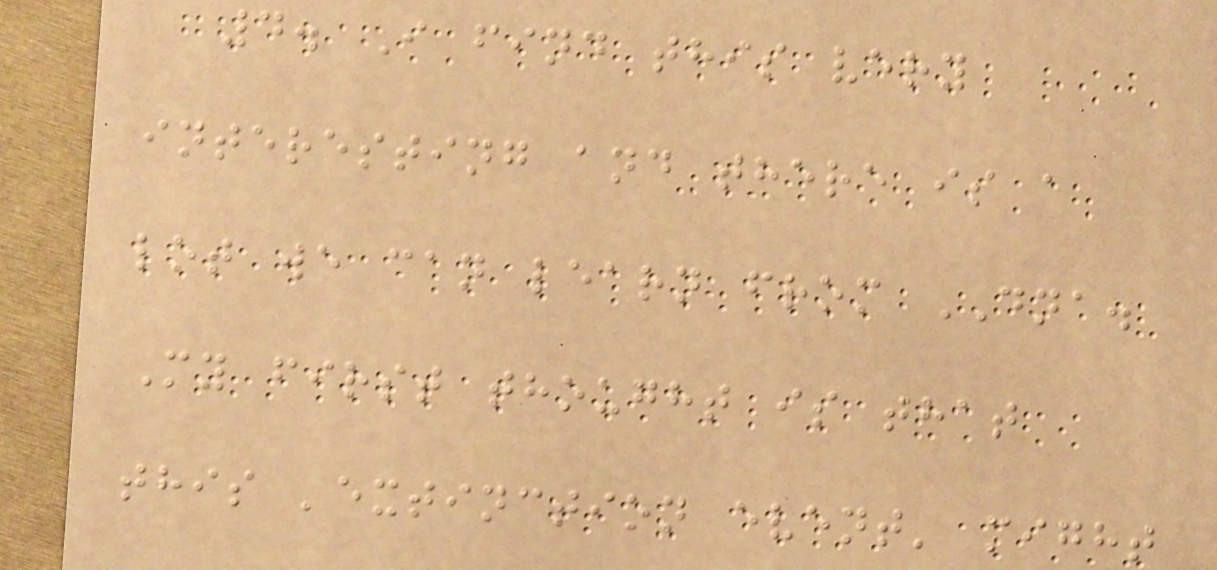4. I find this very
interesting and there is a
lot we can learn from DNA.
My first thought is that
this 'extinction event' might
